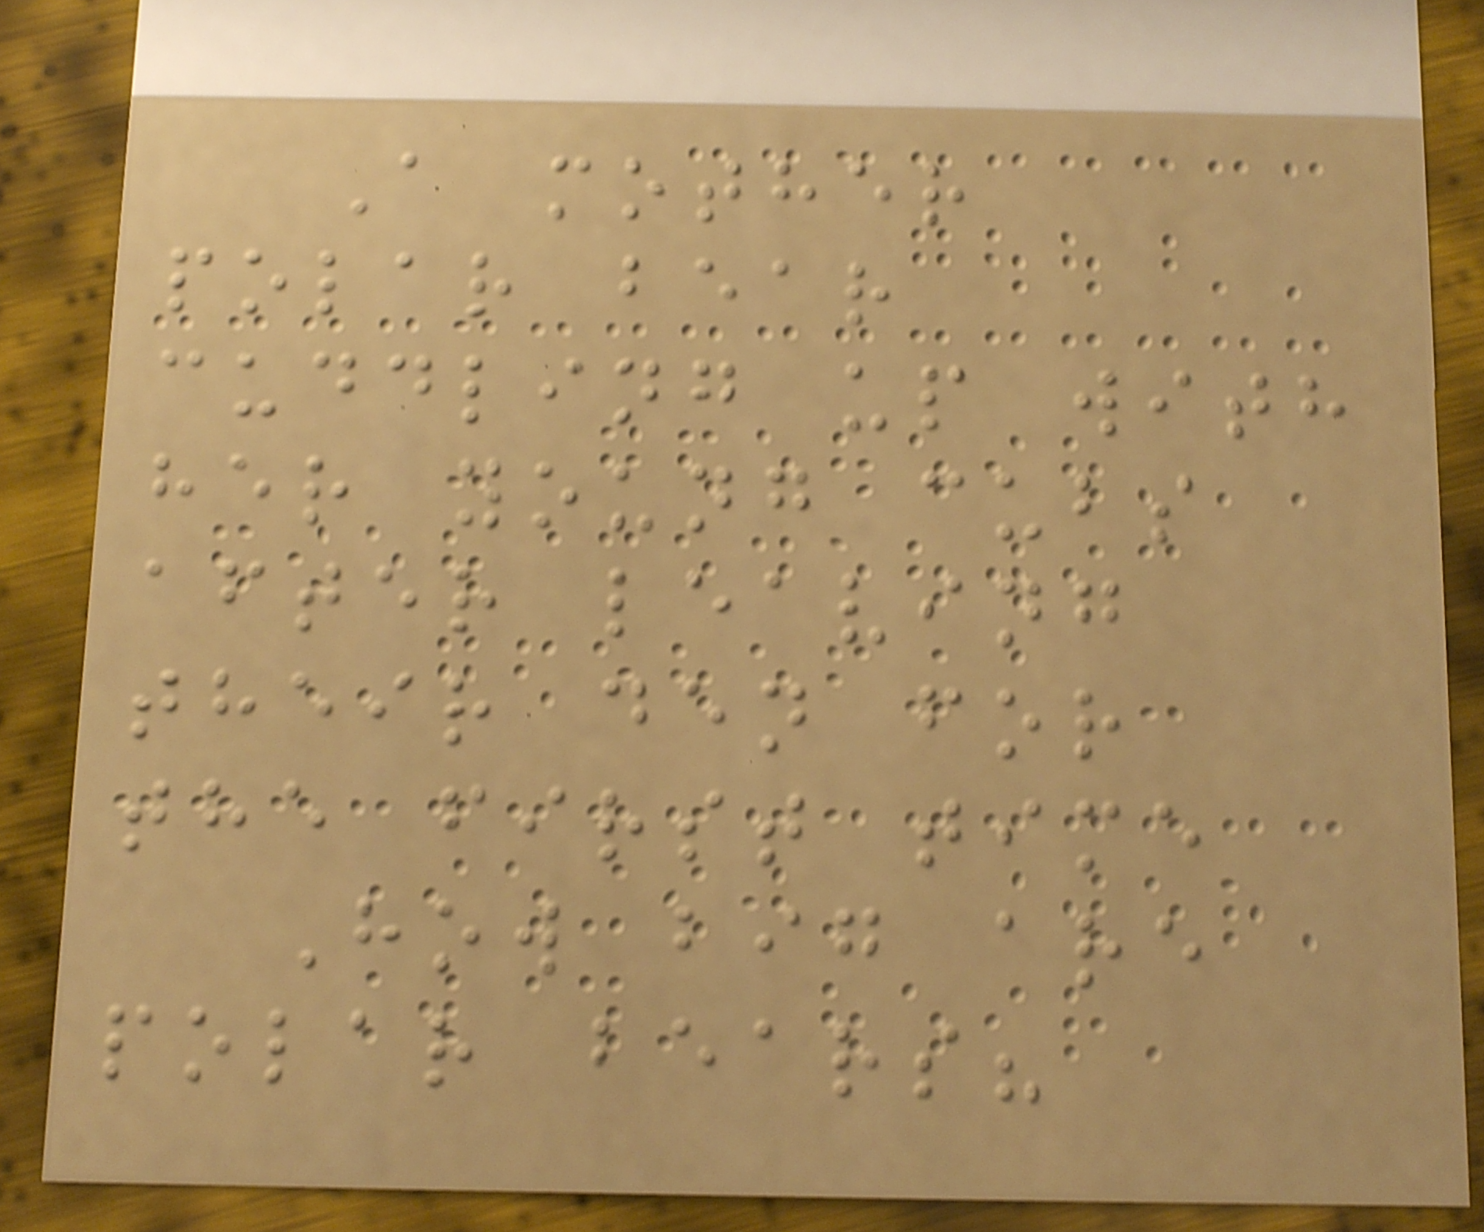A mother
polar bear
cuddling up with
her young cubs
after leaving
their den for
the first time
How big are
polar bears?
